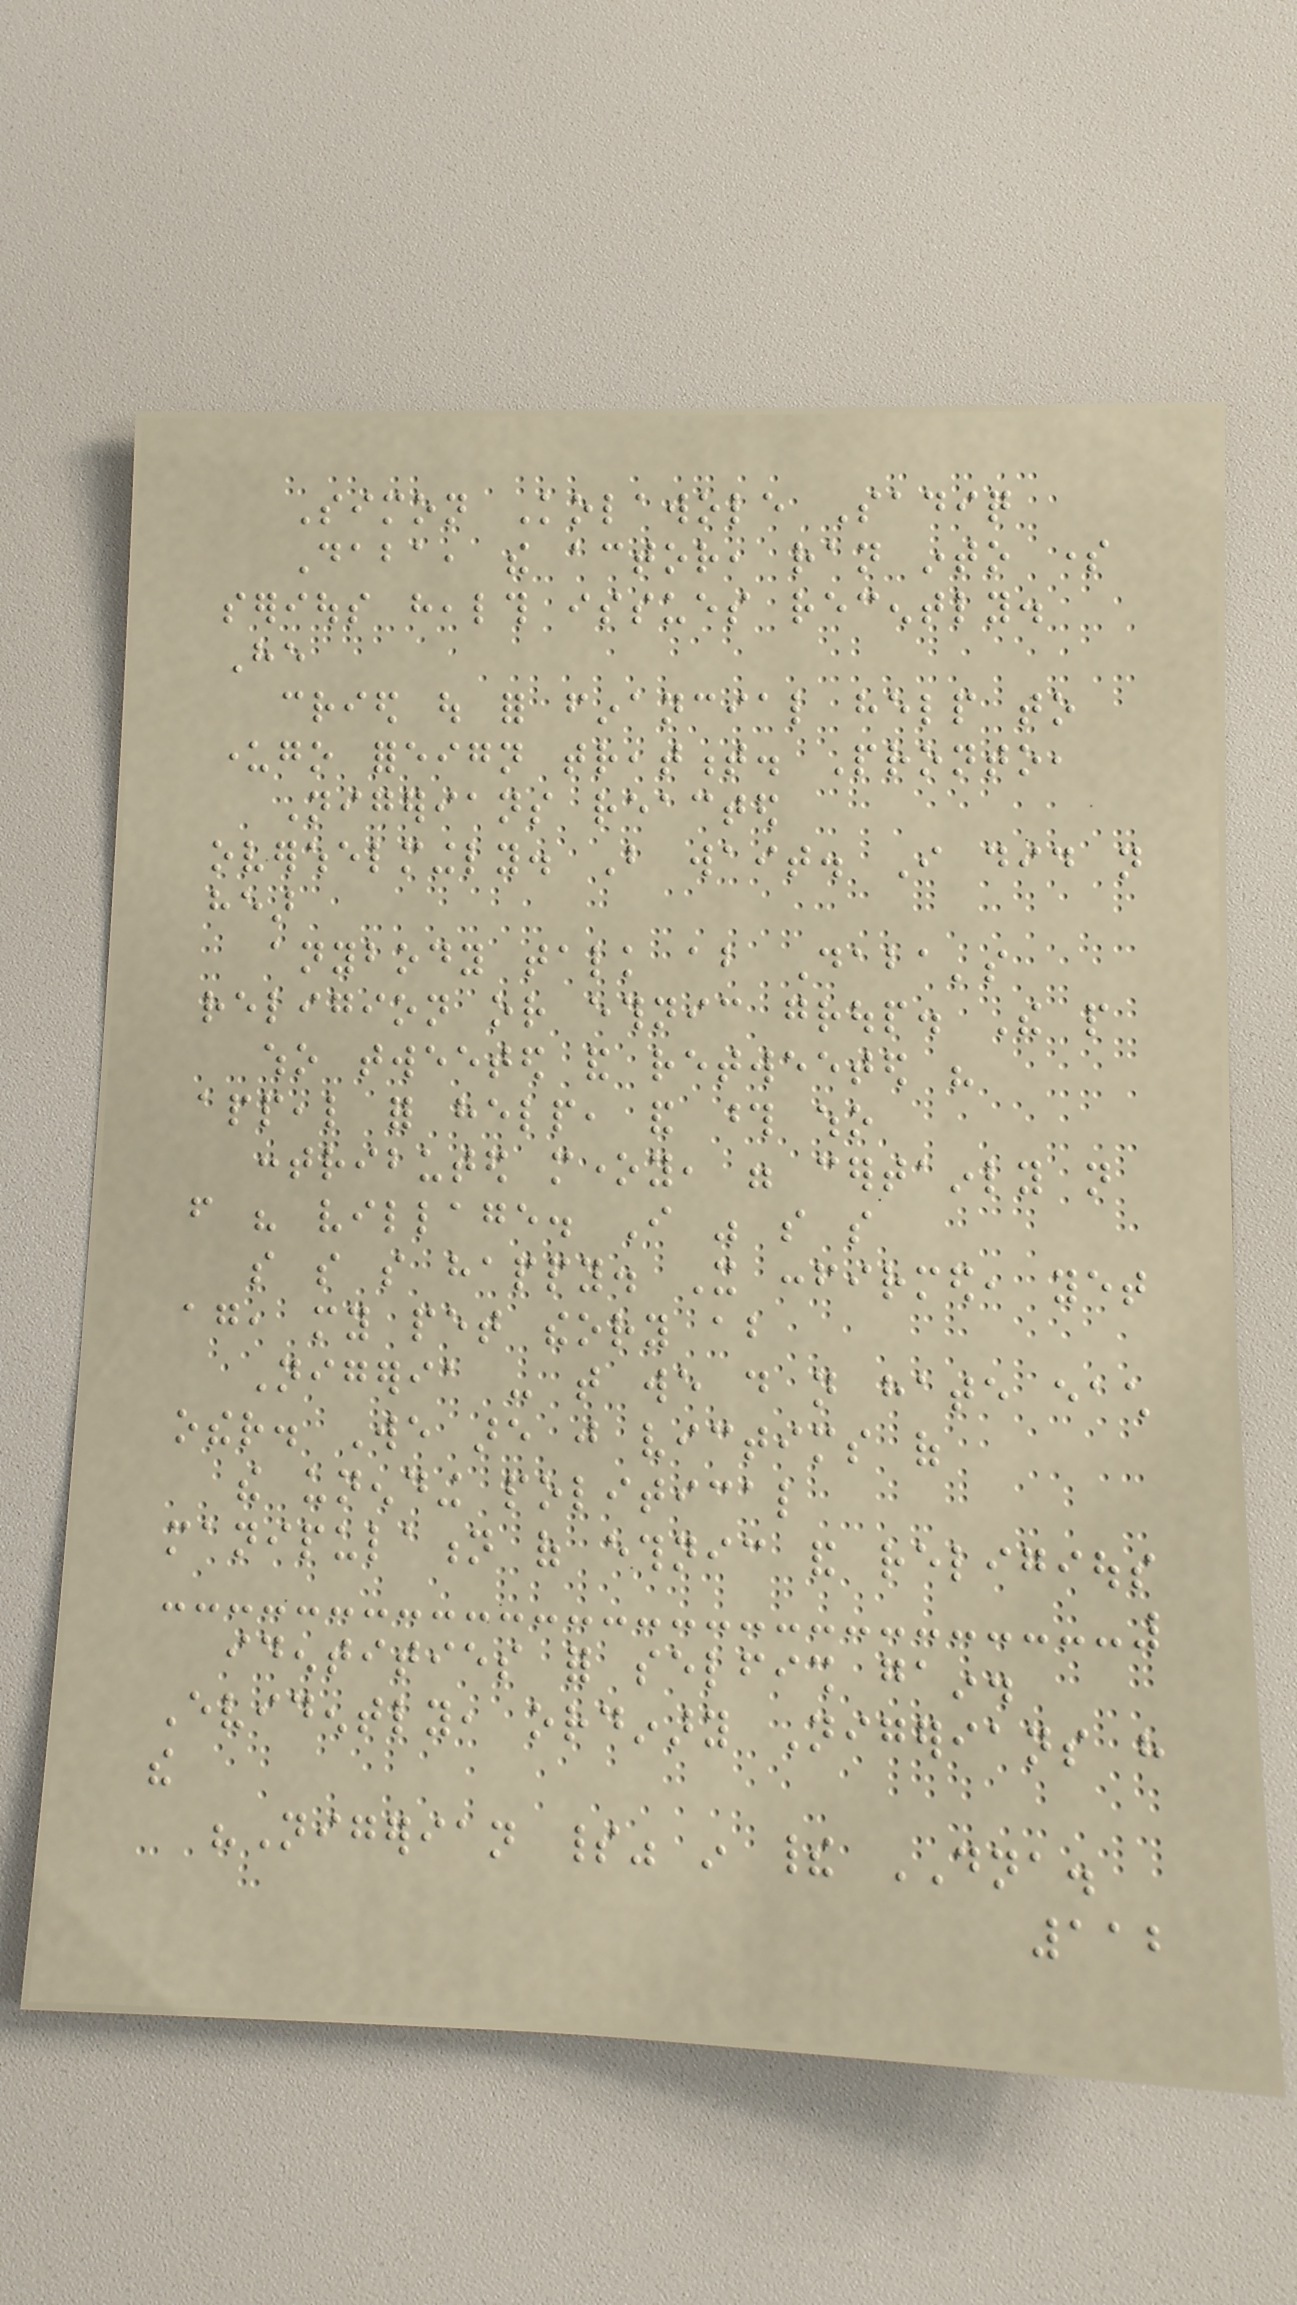Simon Kolawole Sadiq
Daba, the actor, ran into some
serious health issues recently.
He
cried out for financial help to
undergo foreign treatment. Pronto,
Nigerians reacted
overwhelmingly. But wait. I did not
hear
anybody talk about Daba's
religion or ethnic group. The people
who tweeted and retweeted his
appeal for help, and those who
contributed money, were certainly not
from his village. I was so so
so so so happy. It confirmed, yet
again, my pet theory about
Nigeria - that we do not hate each
other. We are just victims of
the unending political
manipulation of ethnic and religious
identities for selfish gain.
Evidently, ordinary Nigerians have
the
"Nigerian spirit" in their DNA.
112
